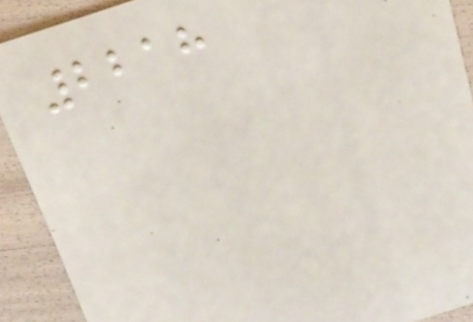2218
